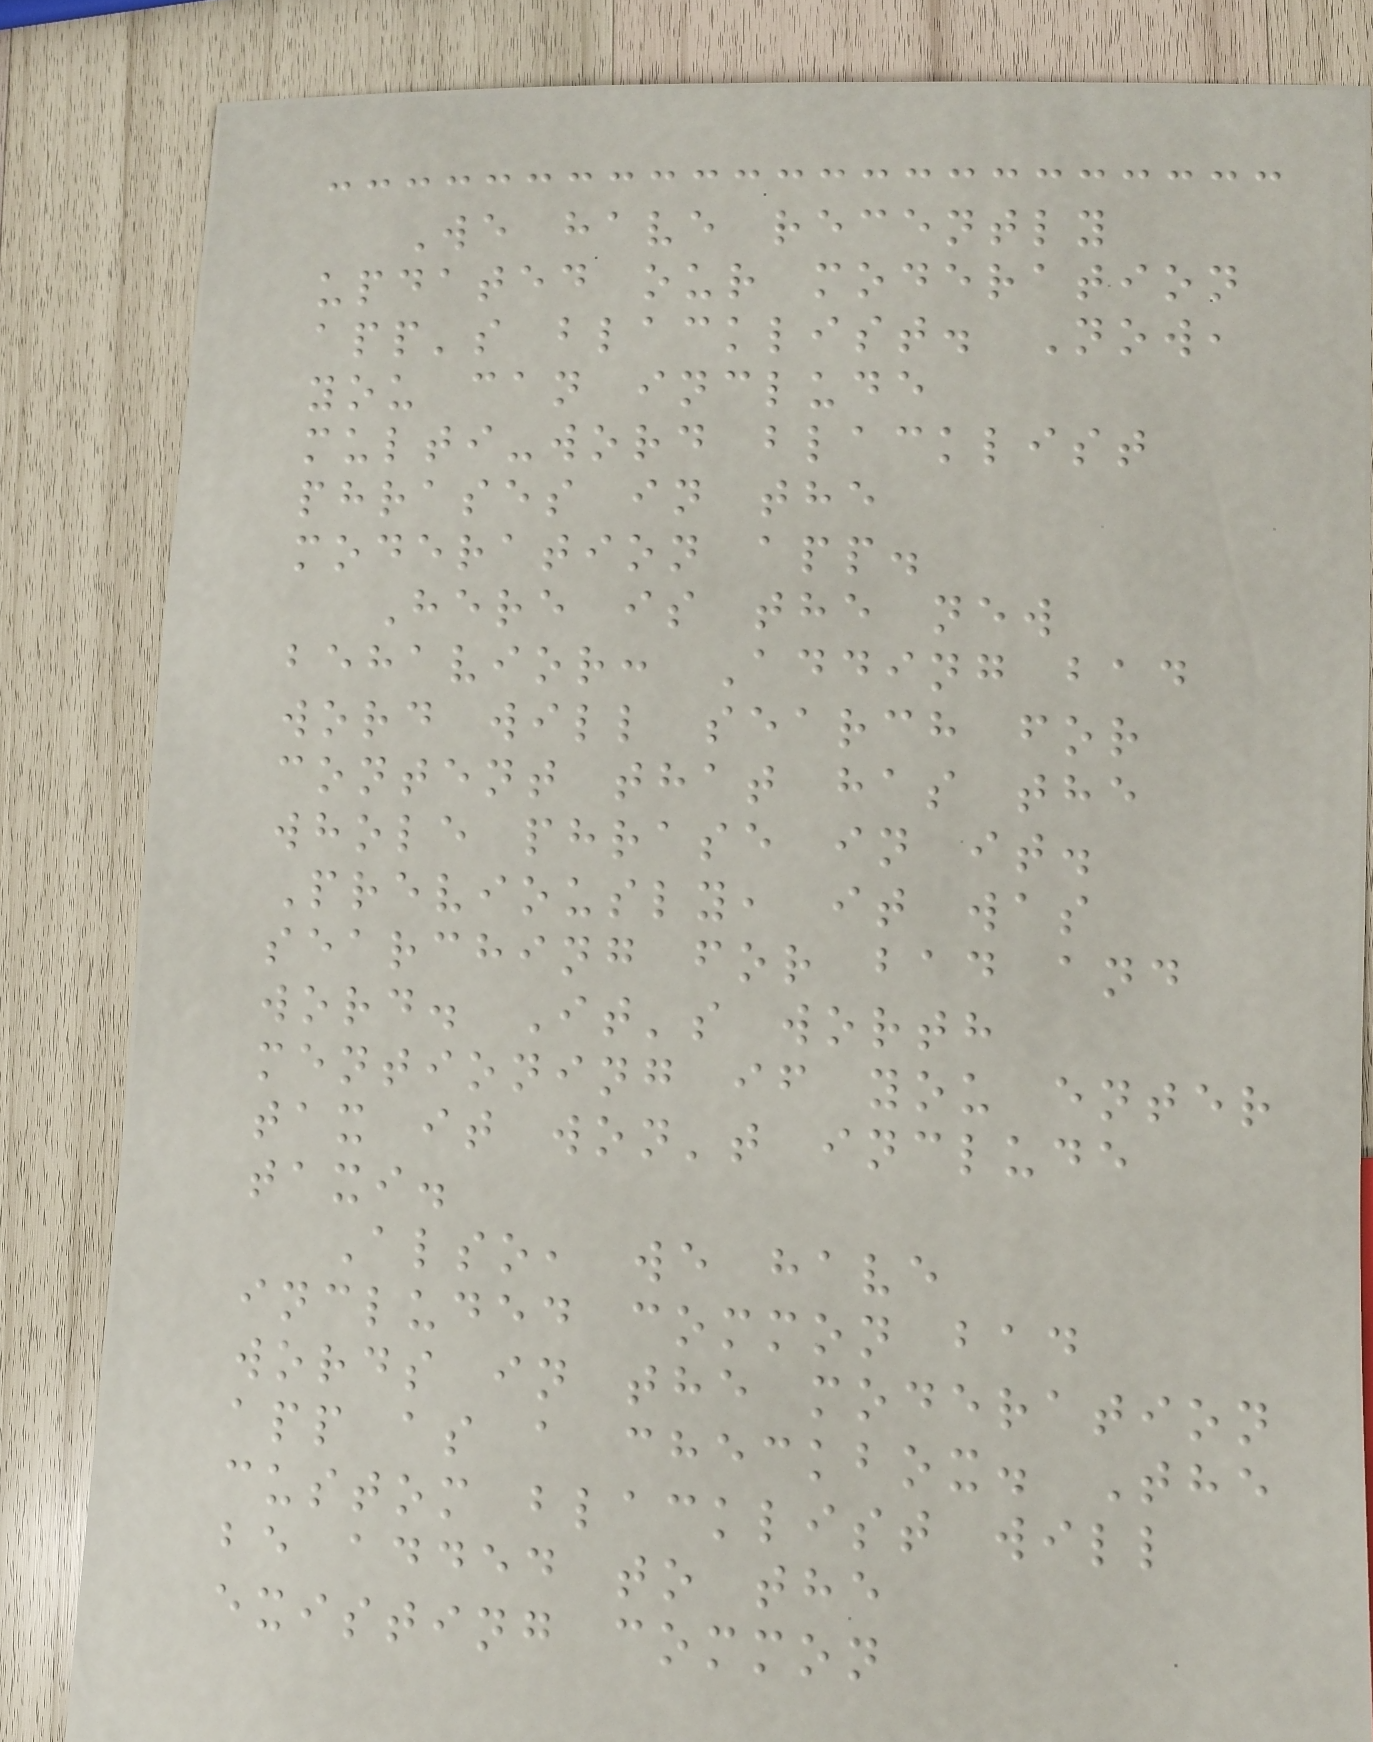We have recently
updated our moderation
app's blacklist. Now,
you can include
multi-word blacklist
phrases in the
moderation app.
Here is the new
behavior: Adding bad
word will search for
content that has the
whole phrase in it.
Previously, it was
searching for bad and
word. It's worth
mentioning if you enter
tax it won't include
taxi.
Also, we have
included common bad
words in the moderation
app as a checkbox. The
custom blacklist will
be added to the
existing common
